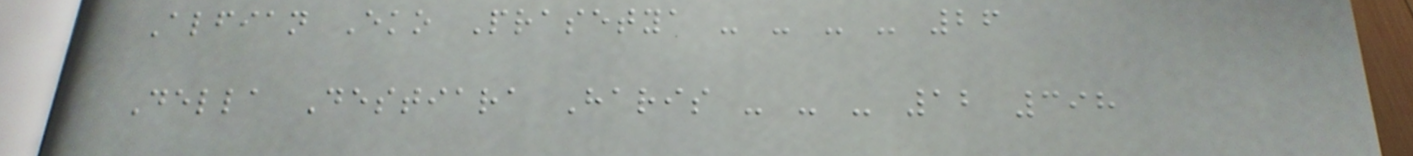Alfian Eko Prasetya - - - - 26
Della Destiara Haris - - - 12 398
